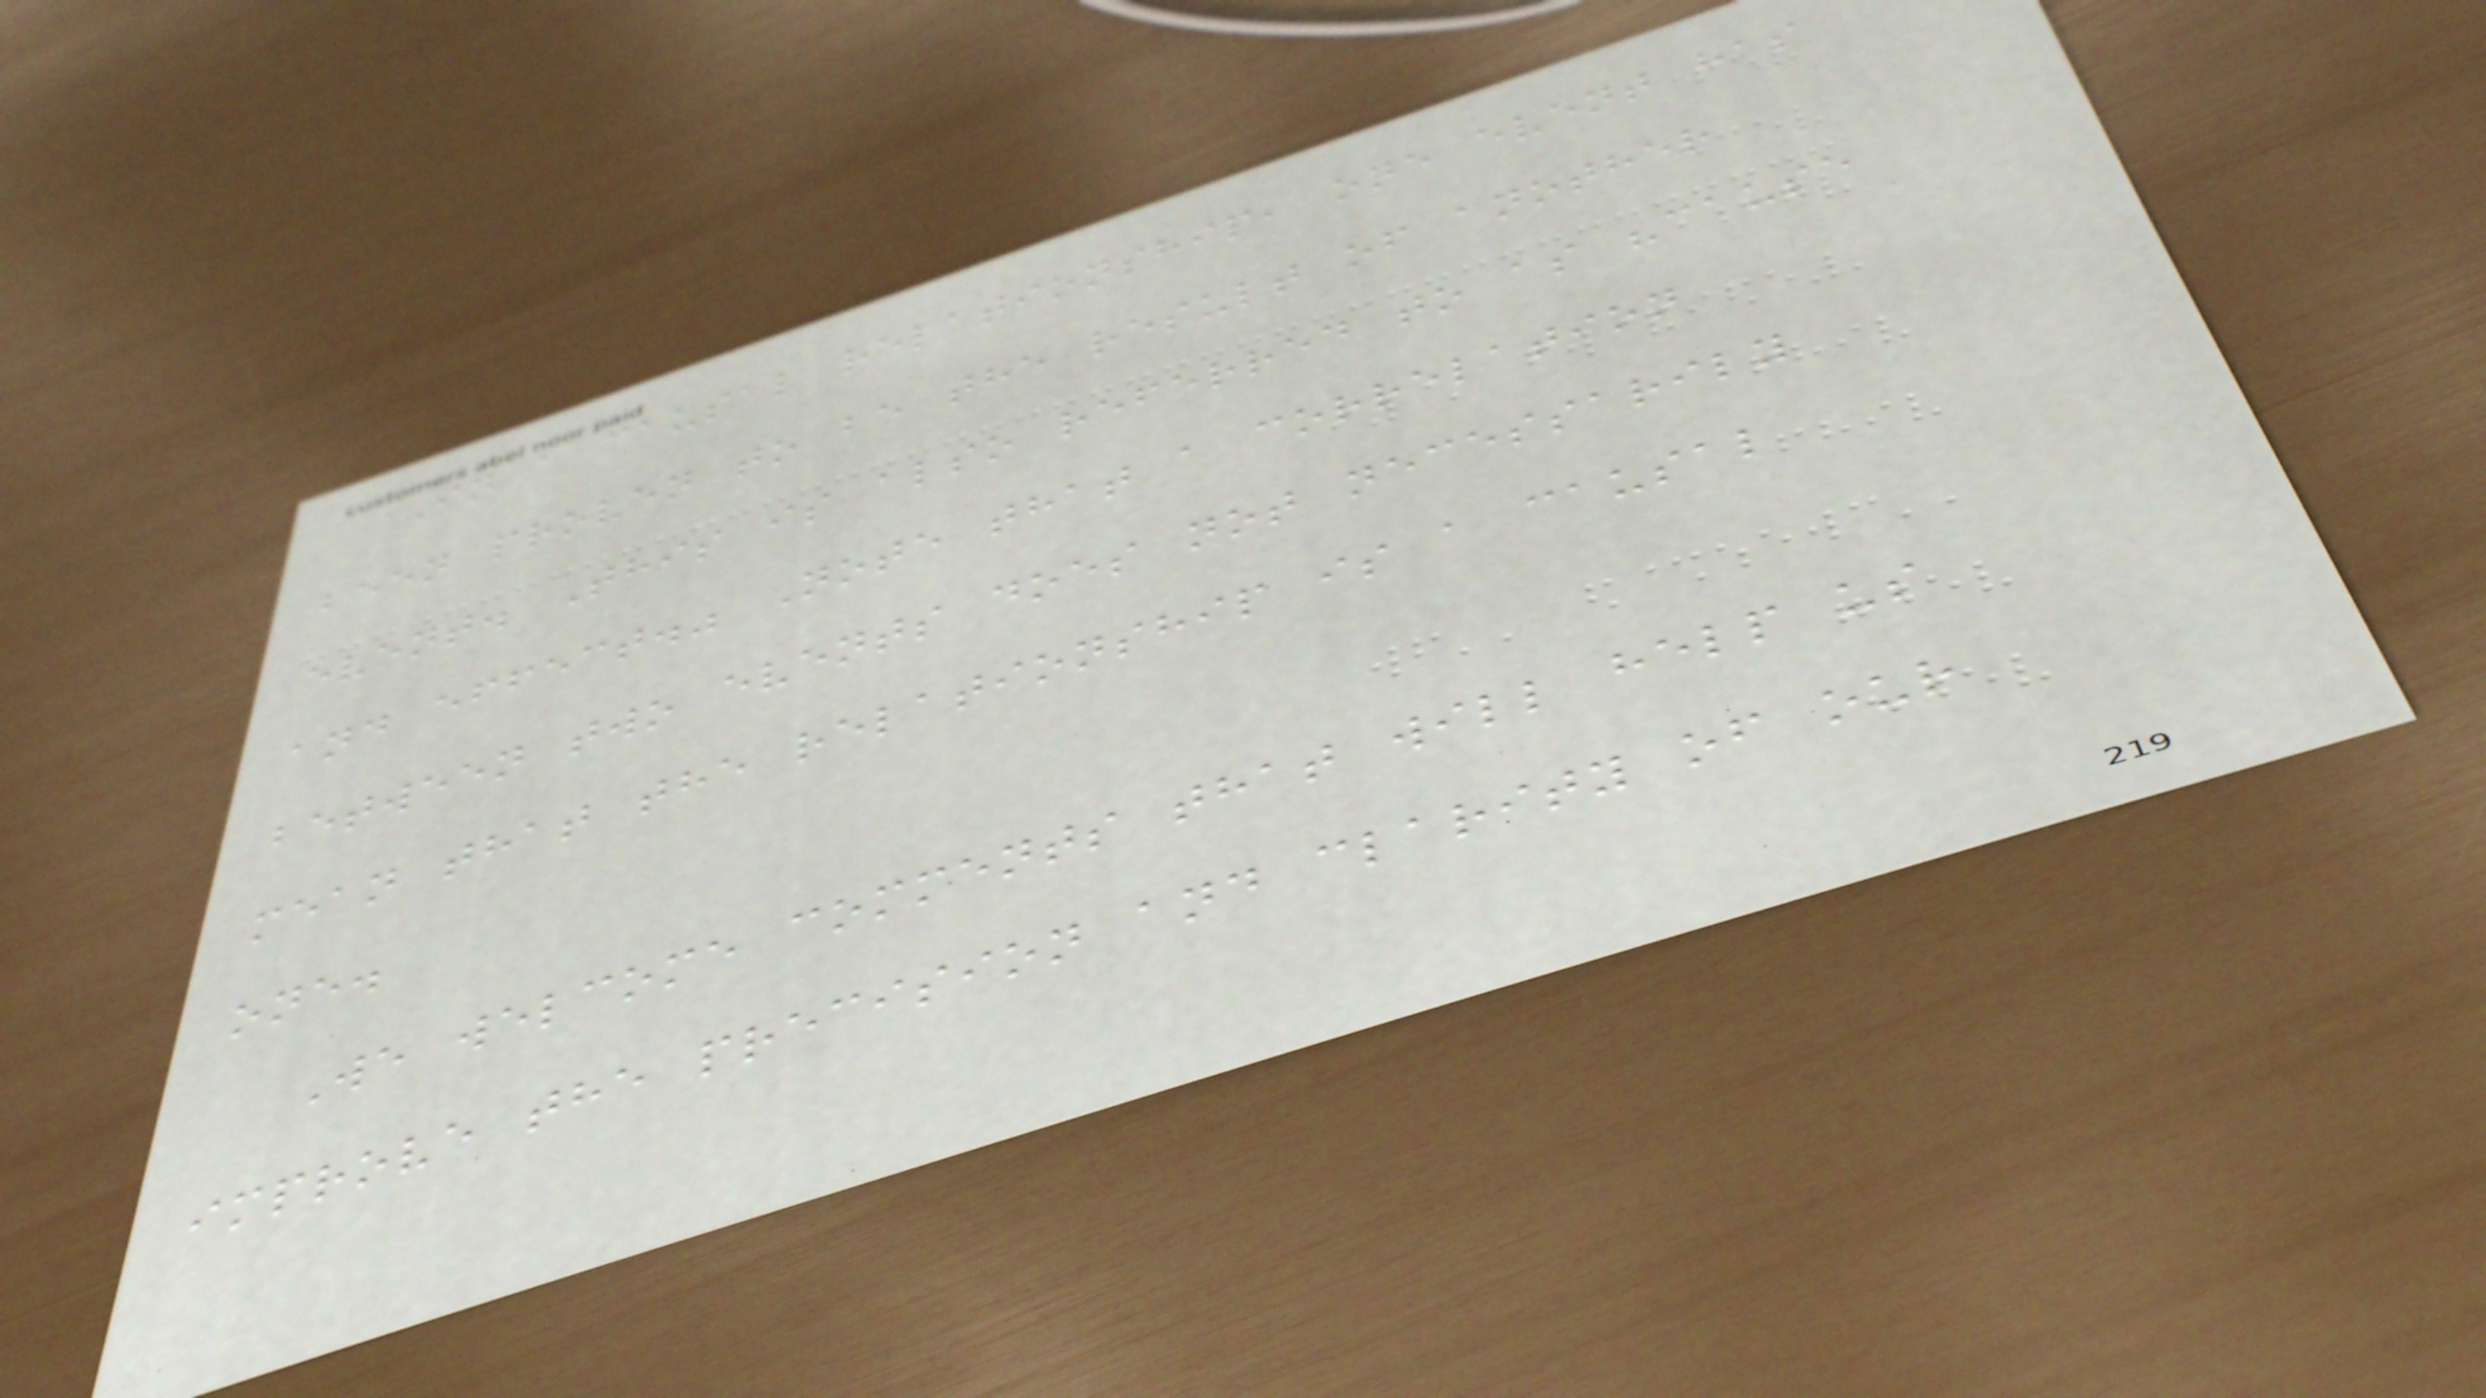In a causal relationship, one event has
been proven to be the result of another
event. This is also referred to as "cause
and effect." Note that a correlation
between two events does not necessarily
mean that the relationship is a causal
one.
We welcome comments that will help us
improve the precision and clarity of our
